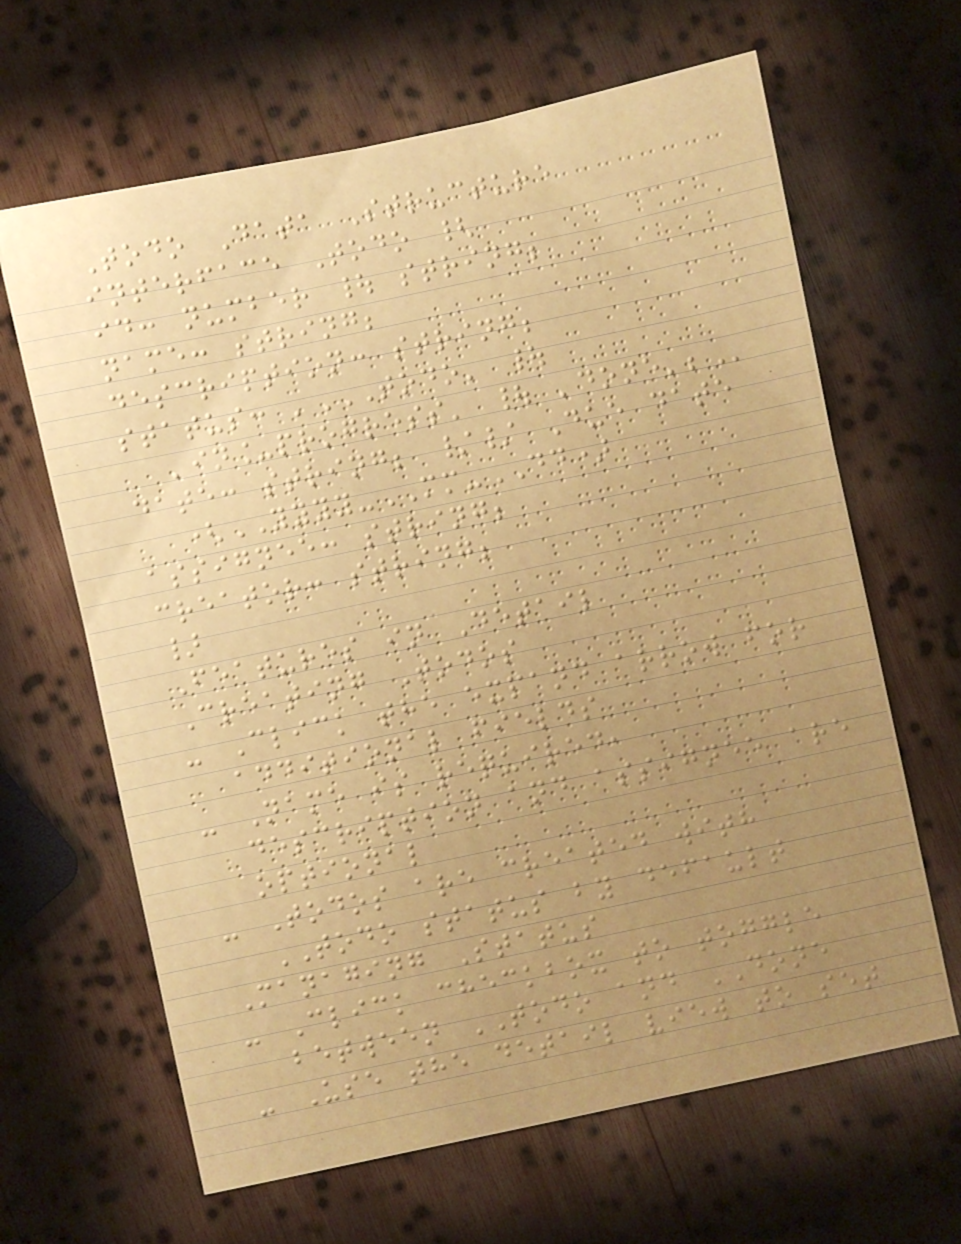Todo Data Structure
interface Todo {
id: number | string;
name: string;
description: string;
status: 'TODO' |
'IN_PROGRESS' | 'DONE';
date: string; // Due date
(YYYY-MM-DD)
assignee: string;
creator: string;
}
Features in Detail
Creating Todos
- Click the expand arrow for
additional fields
- Name is required,
description and assignee are
optional
- Todos are created with
TODO status by default
Managing Status
- Click checkbox to toggle
between TODO and DONE
- Use the detail view to set
